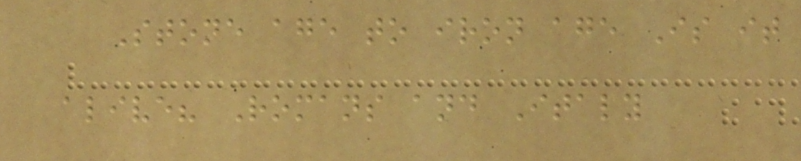Stone age to iron age Is it
alive? Romans and Italy
